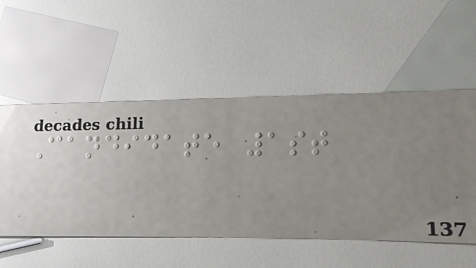Candidate 1st
